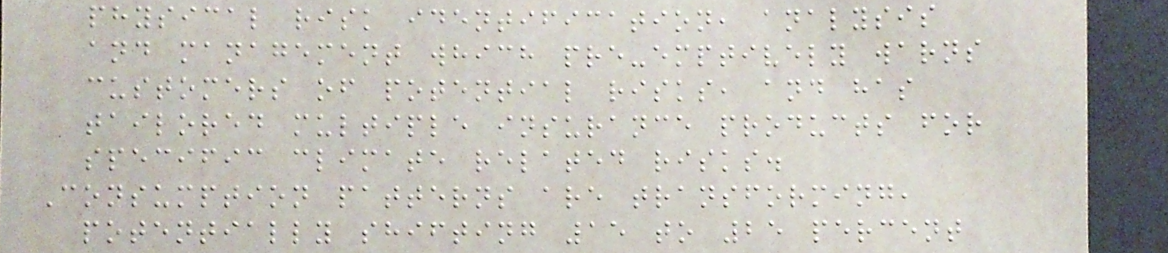physical risk identification, analysis
and management which pre-emptively warns
customers of potential risks, and has
tailored multiple insurance products for
specific climate related risks.
Consumption patterns are transforming,
potentially shifting 15 to 25 percent
